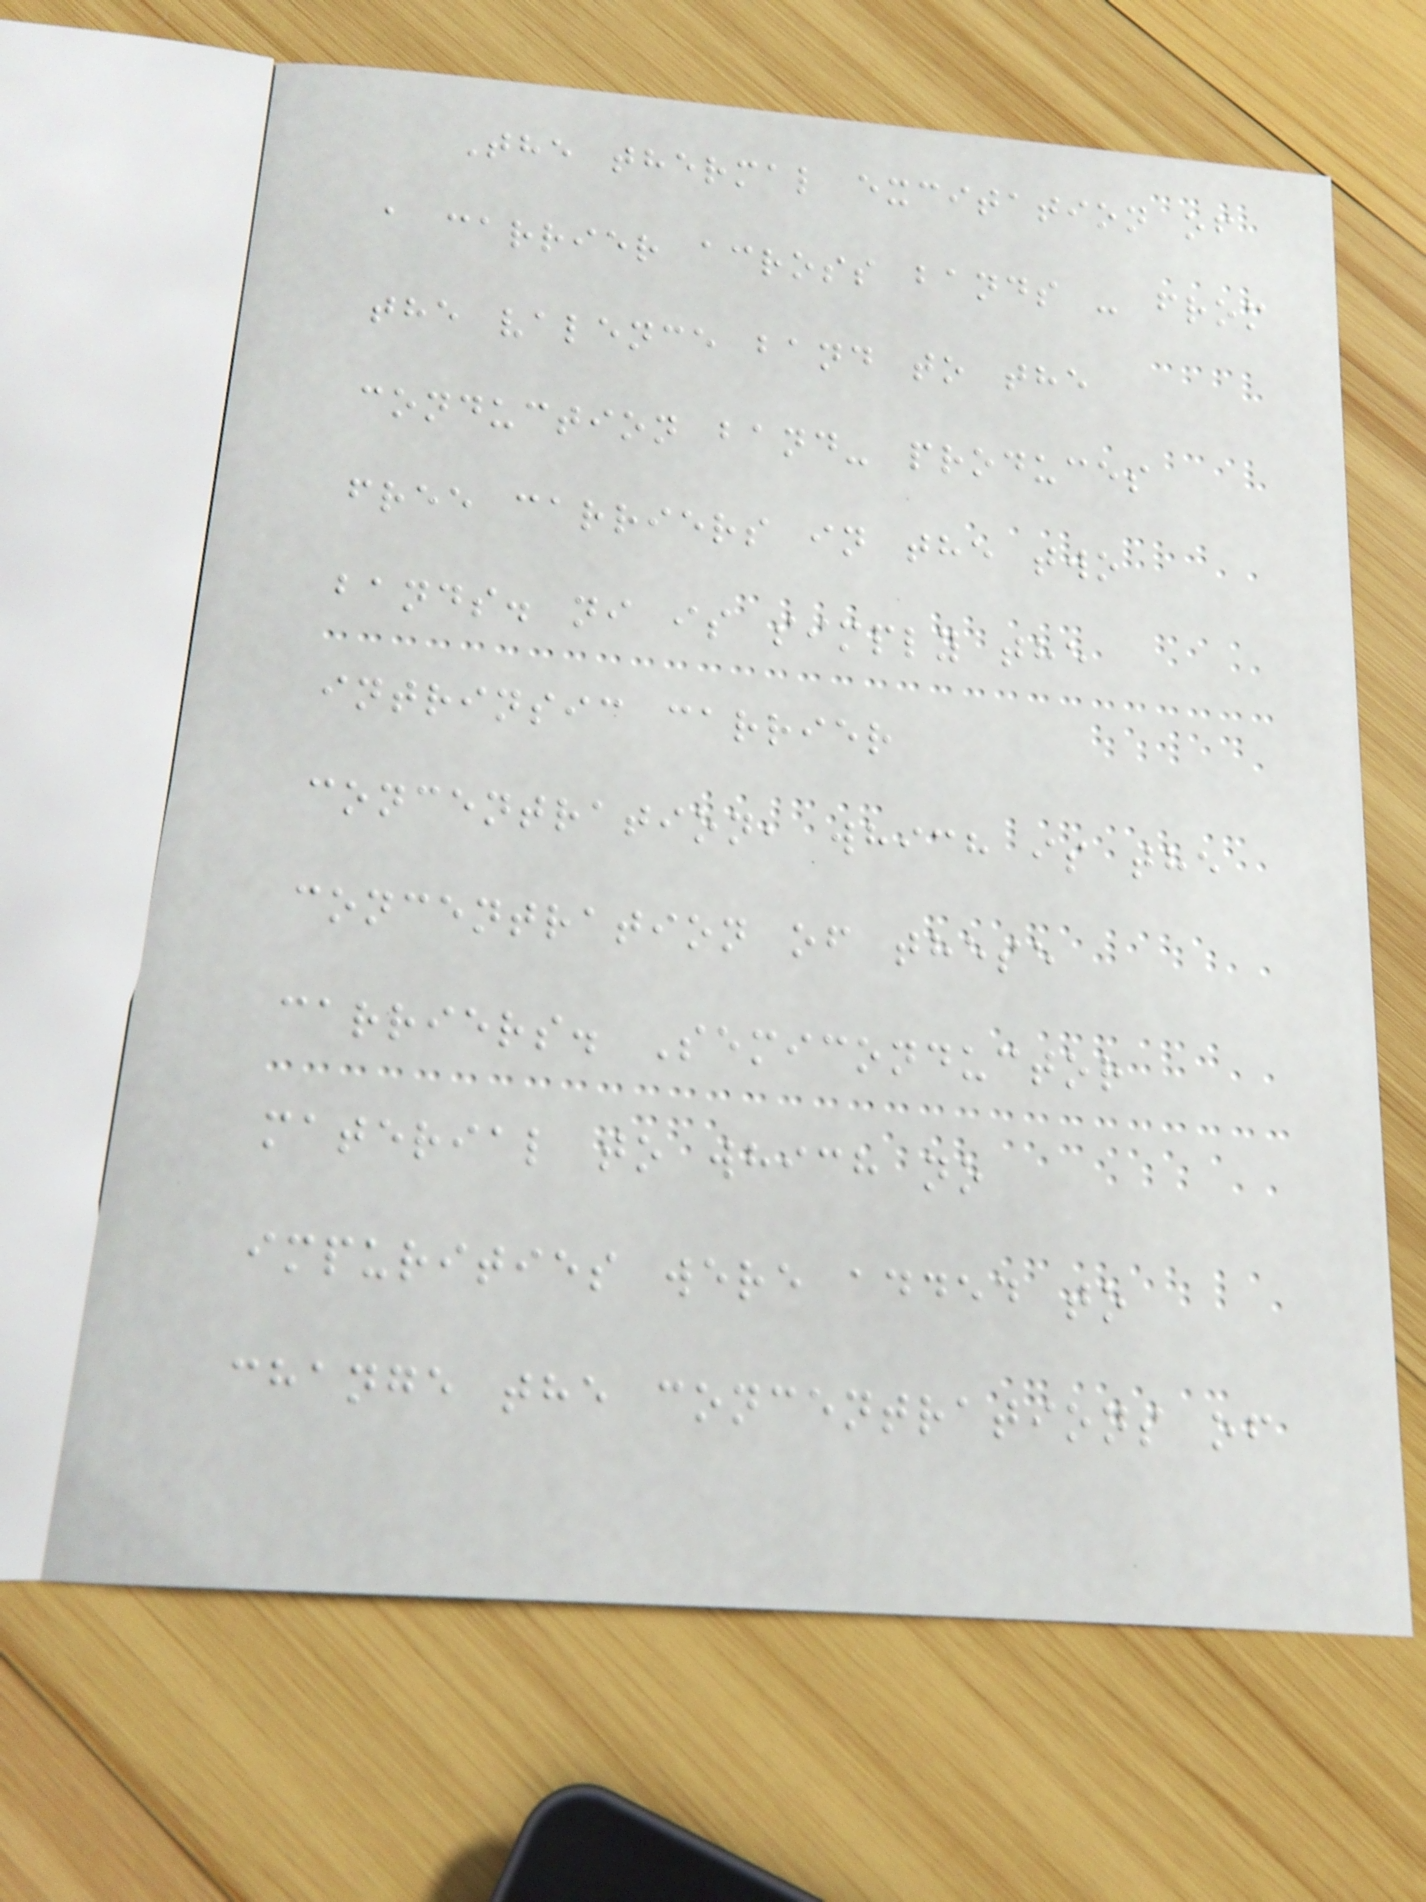The thermal excitation of
a carrier across bands - from
the valence band to the
conduction band- produces
free carriers in the two
bands. ni is simply the
intrinsic carrier
concentration, which is the
concentration of these
carriers. Semiconductor
material to which no
impurities were added to
change the concentrations of
